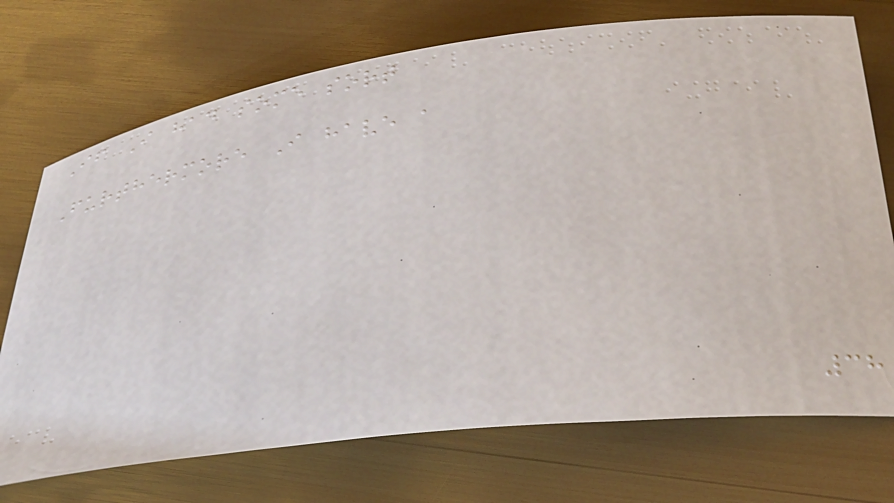If I had some sort
Furthermore I have a
38
